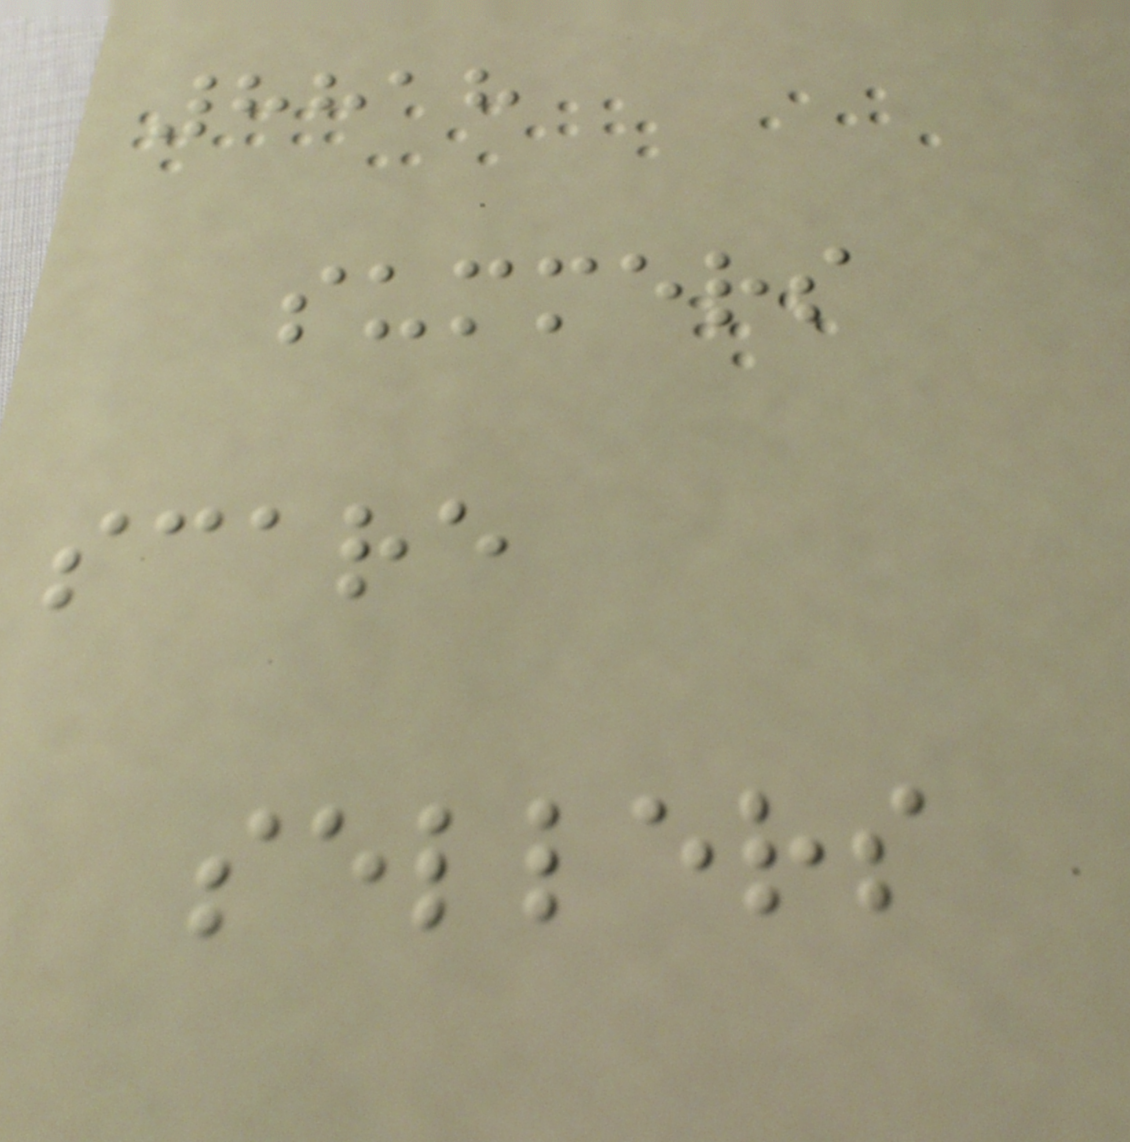8818
summers
scare
sellers
